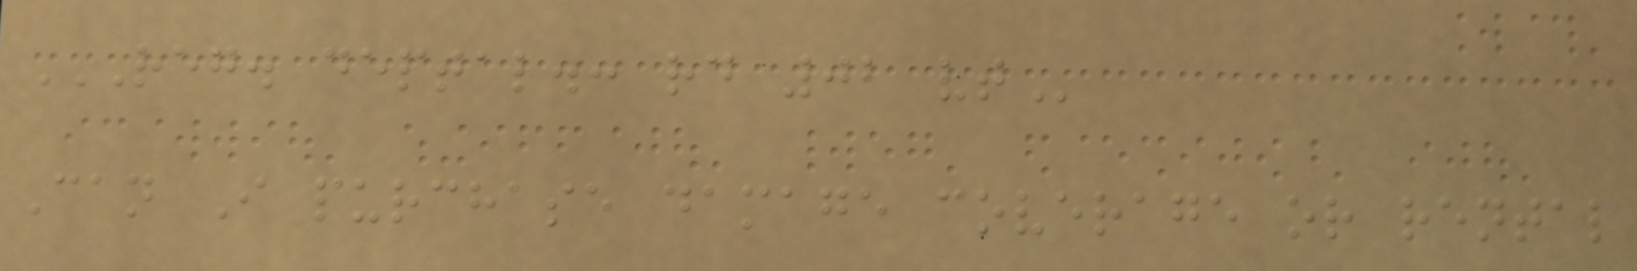REG. DEPTAL.: RD 02 VT
Can I purchase damage coverage or rental
